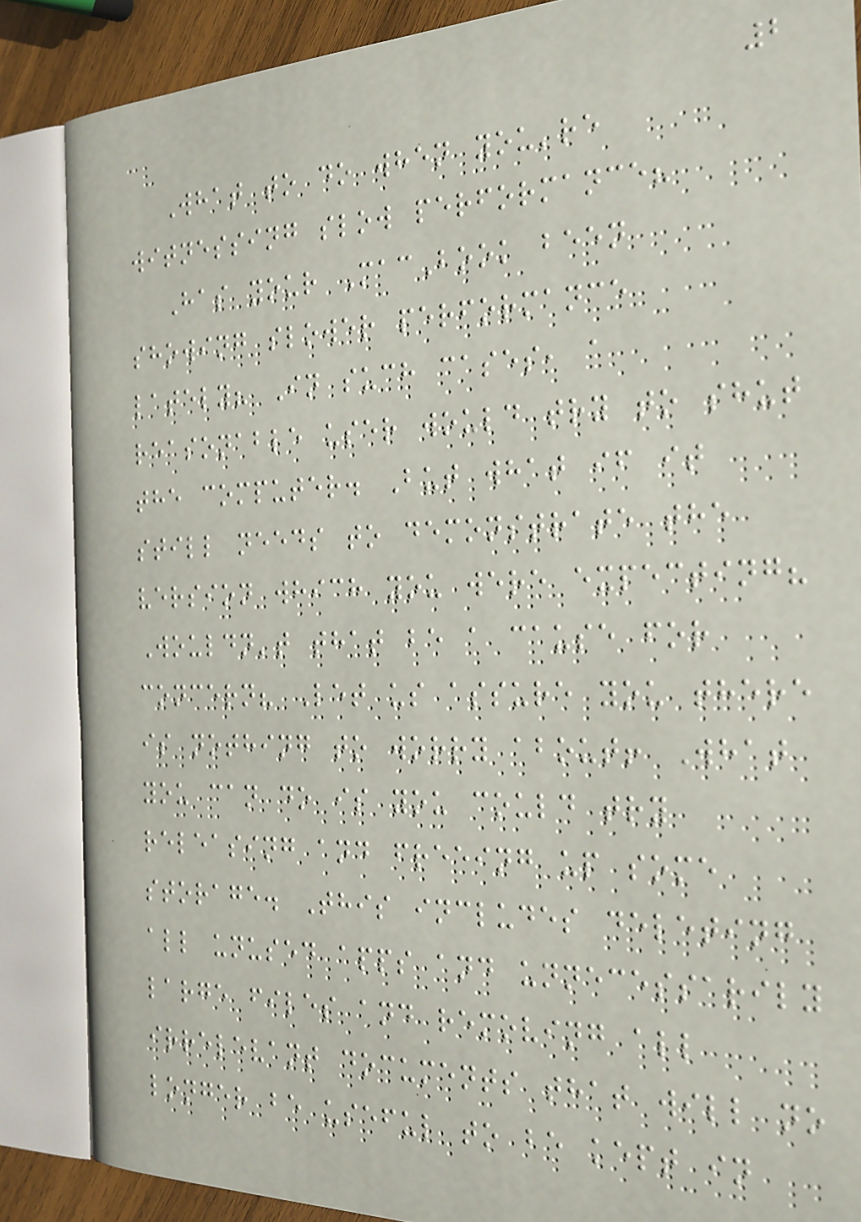2
What to do when you're
witnessing slow performance?
Has your MacBook been
showing slower performance
lately? In such cases, a
reasonable user would try to shut
the computer. But what if it
still needs to demonstrate the
version which you were expecting?
Wouldn't that be a cause for
concern? Let us assure you there
is nothing to worry about! What
you can do is you could try
releasing and freeing up some
storage. This includes deleting
all unused apps and unnecessarily
large files and removing all
irrelevant documents that will no
longer be useful to be kept in
